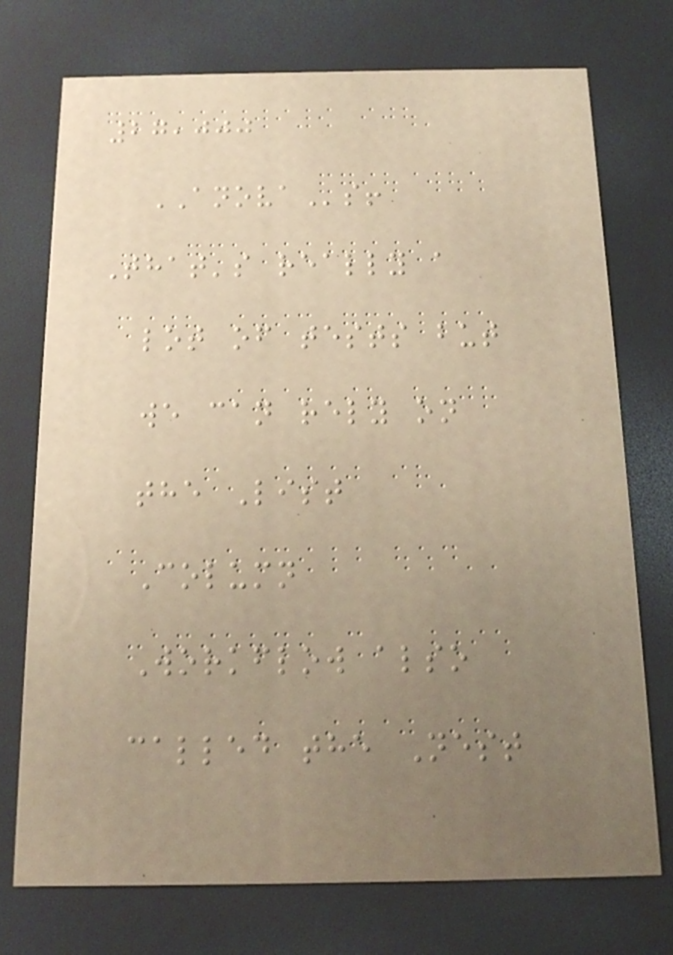27,000
ANOVAs!
That's really a
lot of tests but
we can rely on
the List
Column
Workflow also
called the Nest
